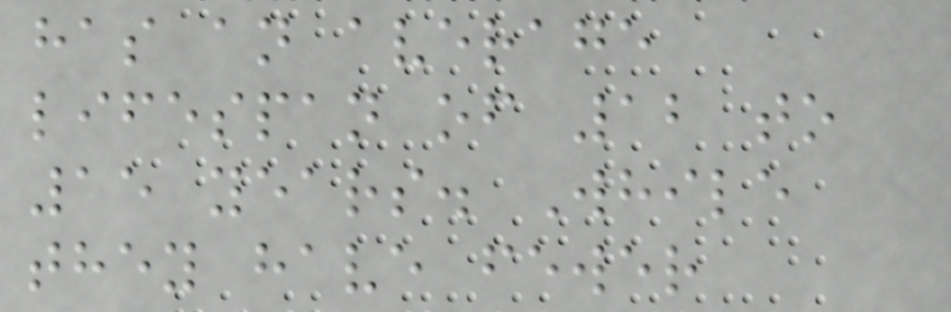has an average
lifespan of 12 to
15 years. While
they have fewer
